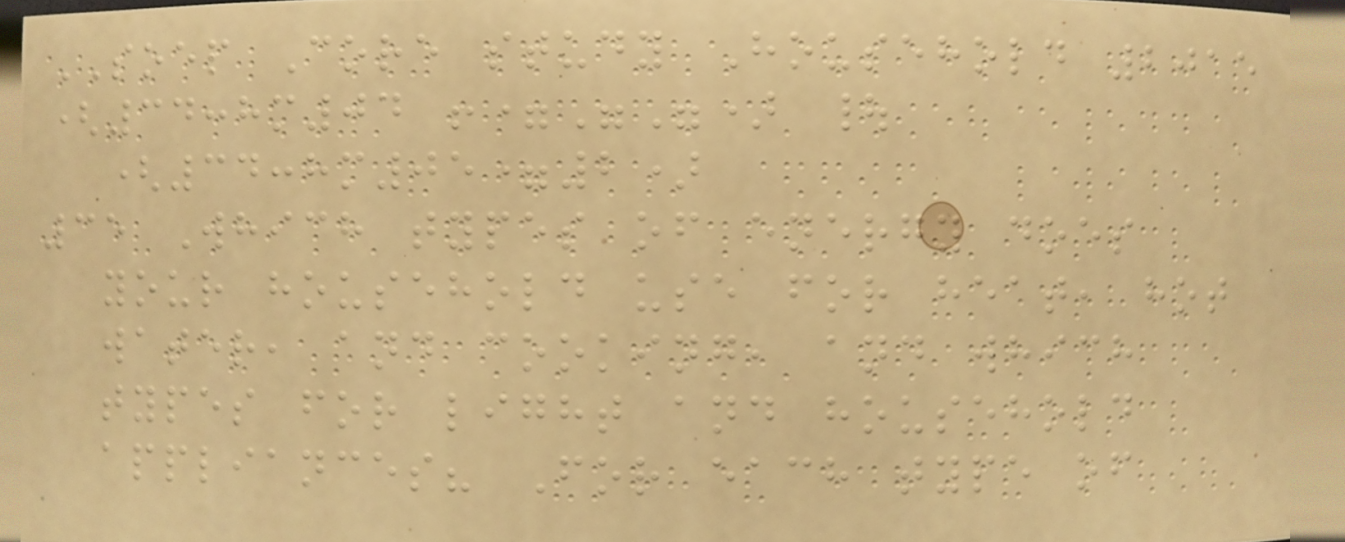SOEP Core study Household 2015
(34:hm04 !="") |
(34:hm05=2)
35 Which types of energy does
your household use for heat, hot
water, and cooking, and which
types for light and household
appliances? For each type of
